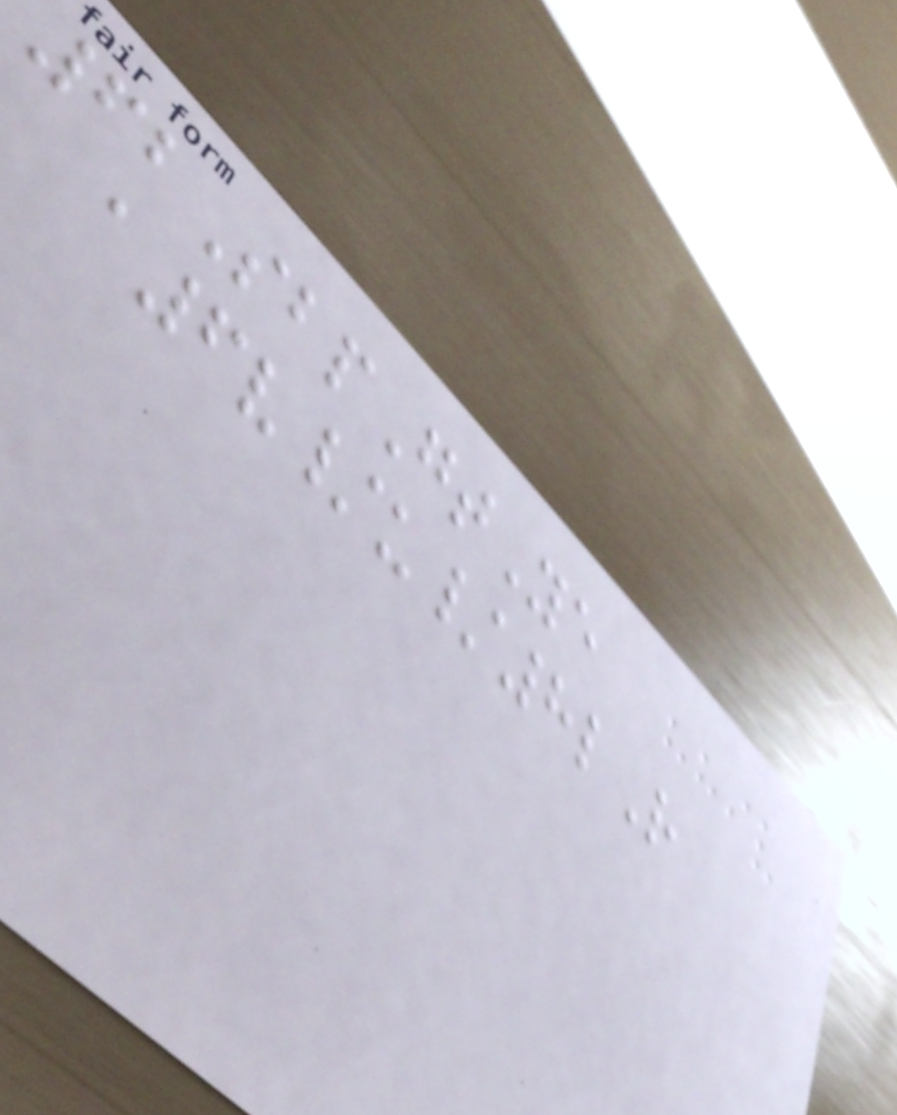62SbpGtYe
a6v/u/8lR
